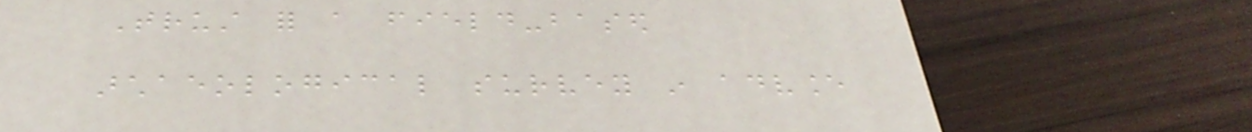Trust for a field-based
archaeological survey in advance
